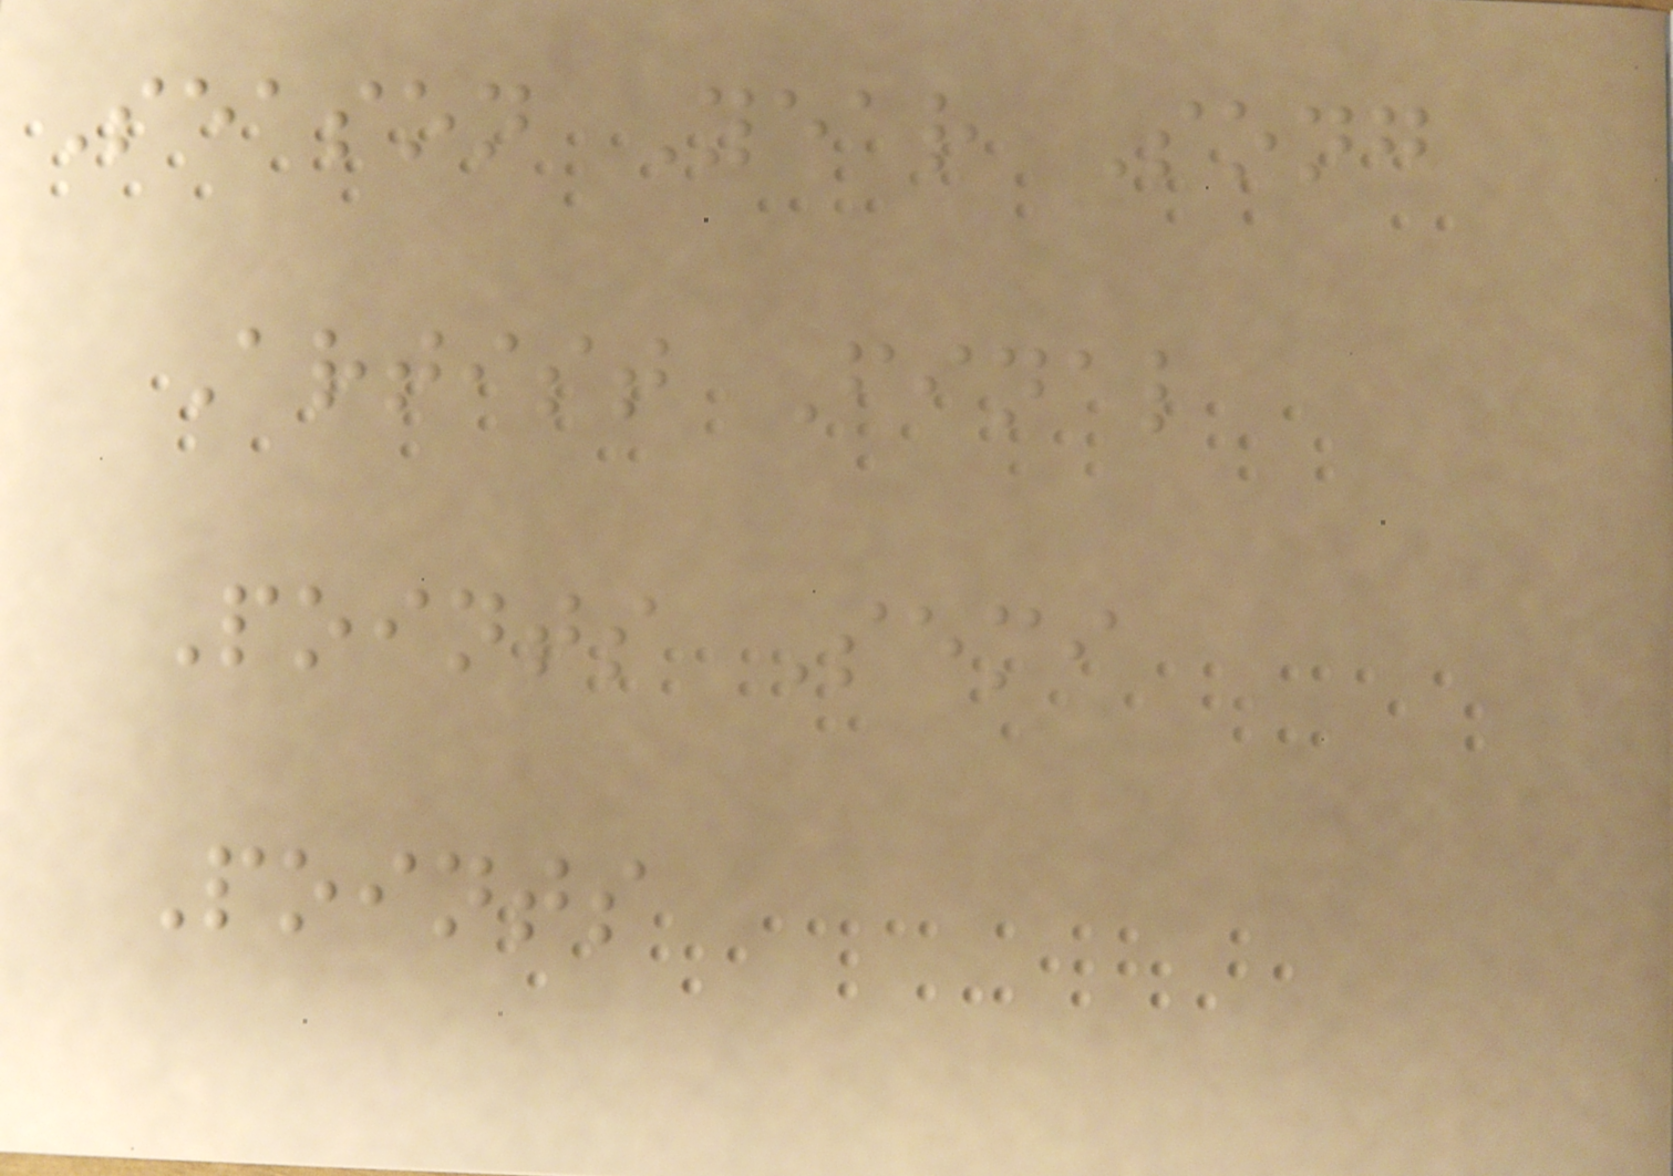Season Year Song
Artist Final
Points Semi
Points
